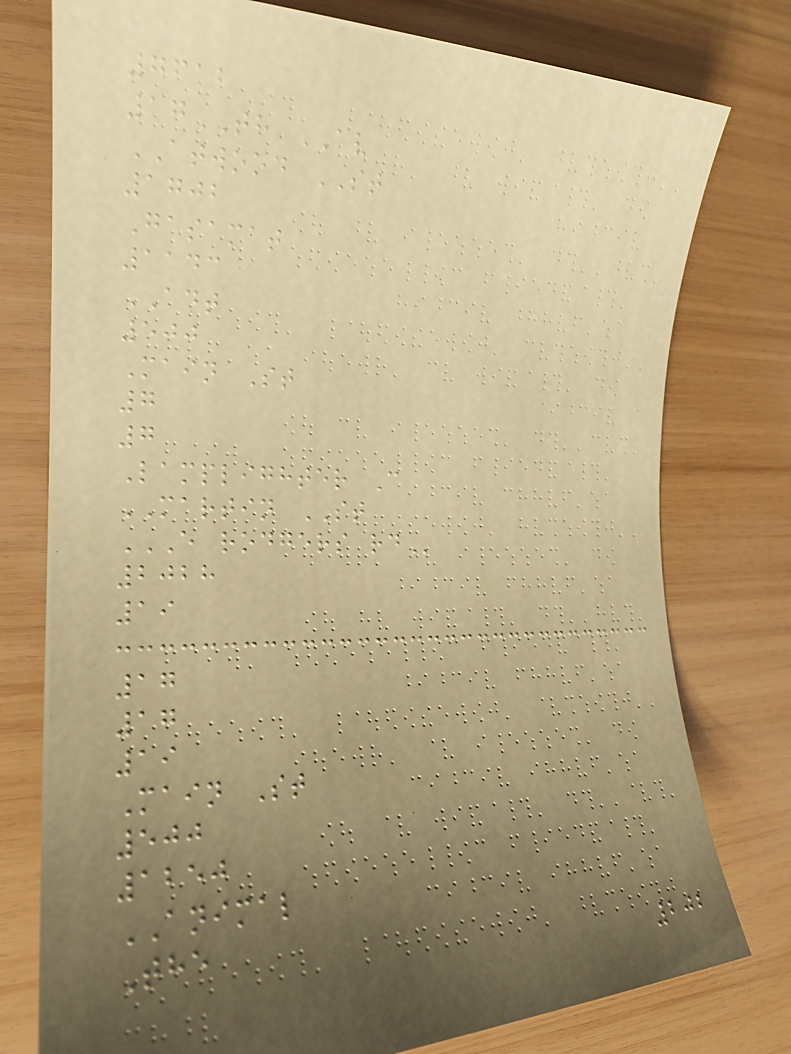7612
17TH AV
ATWOOD ST
1702
Gasamat
1143
ADT
500
Main St
7
7
Lamplighter C
MARTIN ST
E RODGERS RD
2028
19
17
17
19
Main St
500
1250
ANIMAL
The
202
